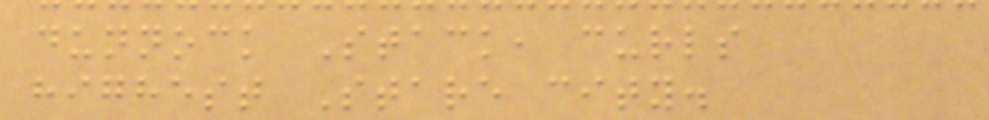dunnock Stack, curls
highest Stare city.
